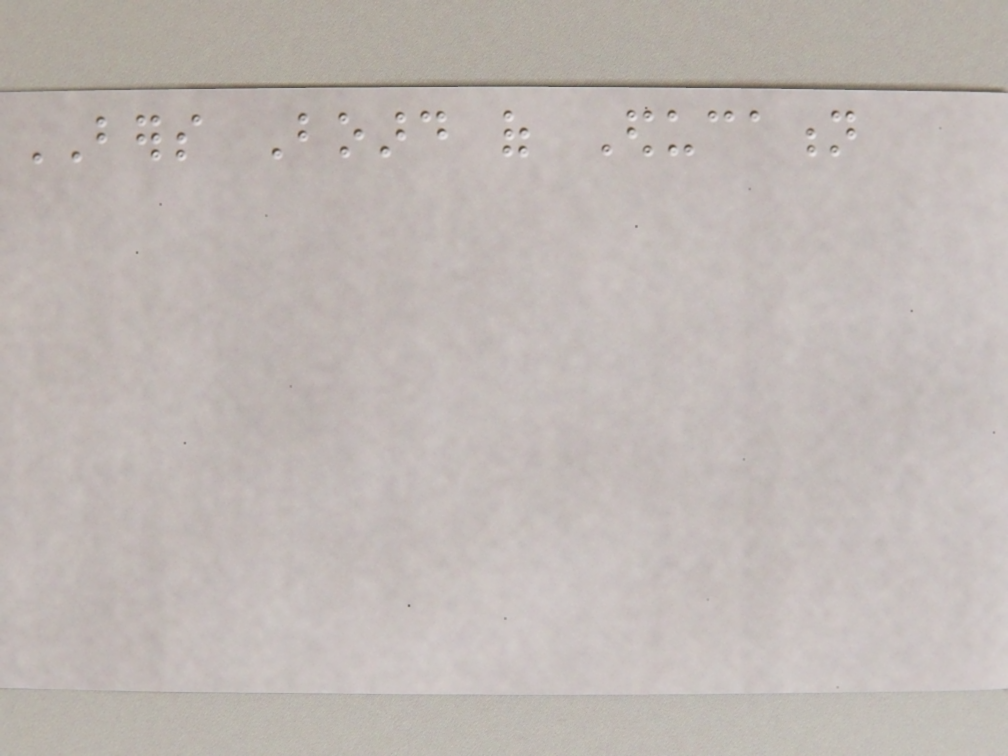BERS Board of Education
